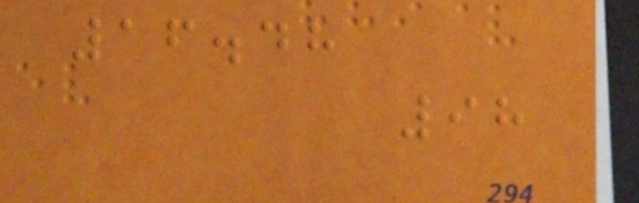16.48
98
